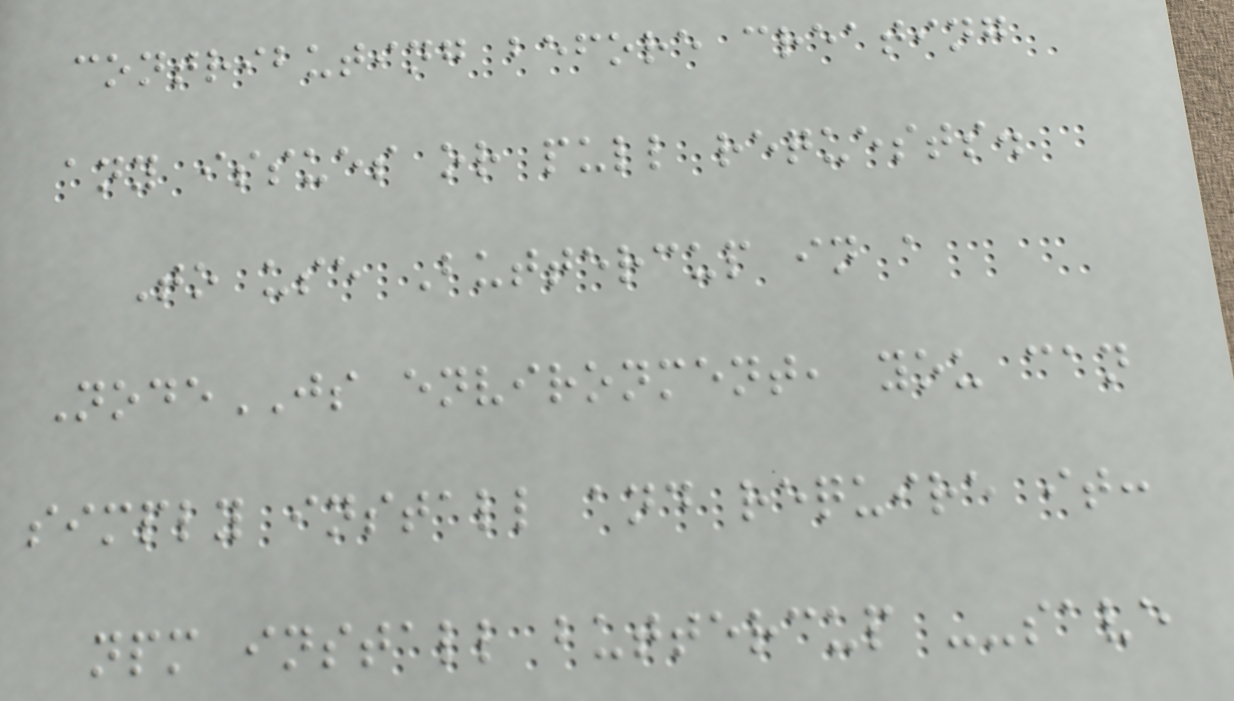contributing before creating
any issues or pull requests.
To use Buttercup in a
NodeJS environment, you can
simply install and require it:
npm install buttercup --save
